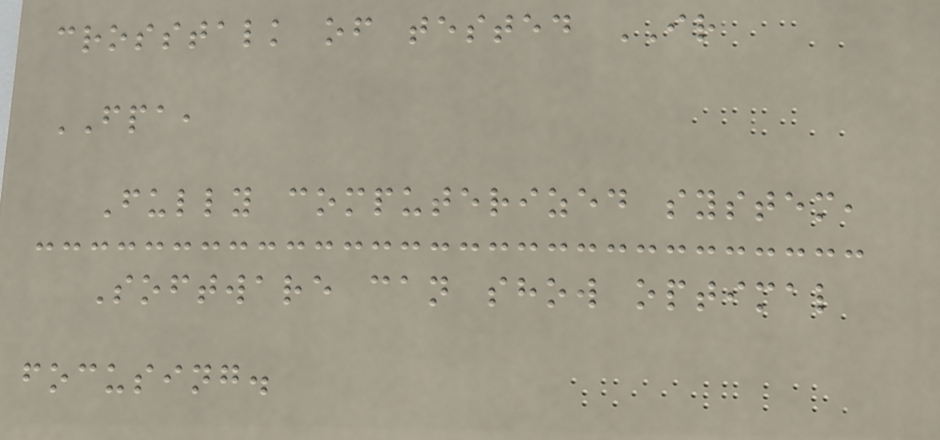crosstalk of tested IR
FPA,
Fully computerized system,
Software can show optimal
focusing.
